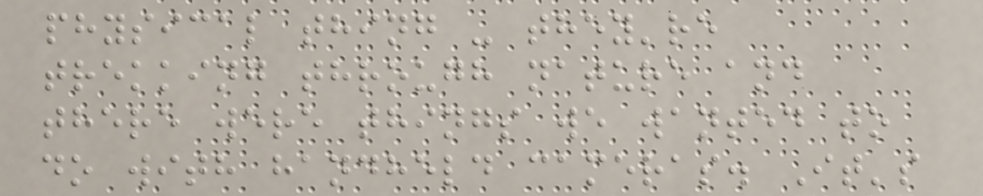physical thing - they're
trekking through nature and
there were things we wanted to
do with handheld cameras. It's
